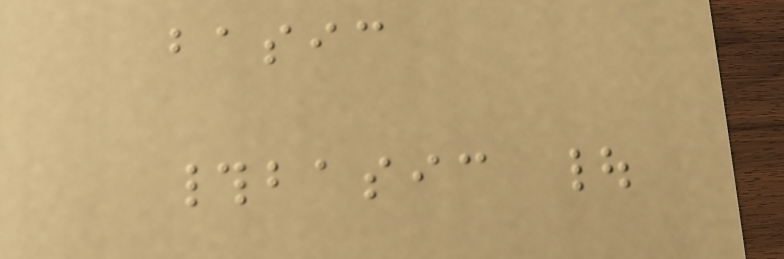basic
#basic |
